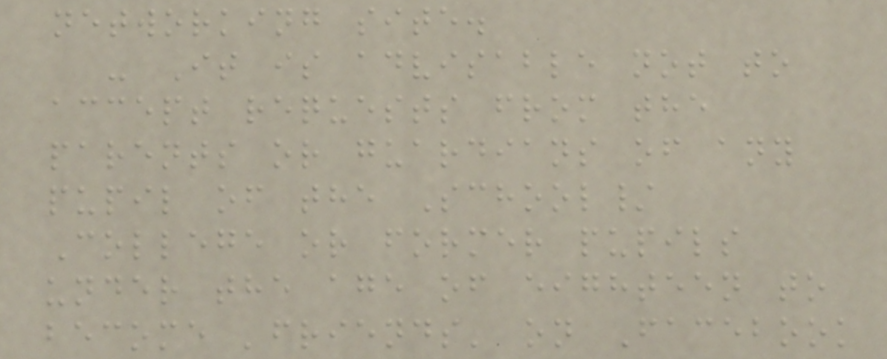networking site.
- It is advisable not to
accept requests from the
parents or guardians of any
pupil of the School/
College or former pupils
under the age of eighteen to
become 'friends' on Facebook
